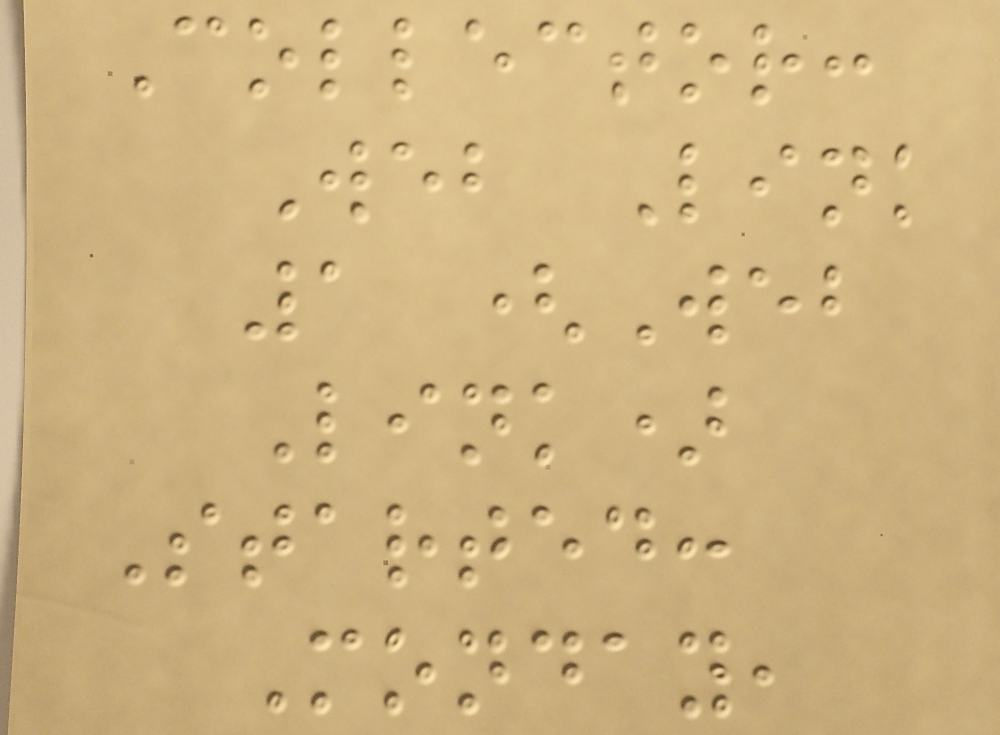Collector:
Web Link
1 (Web
Link)
Started:
Monday,
